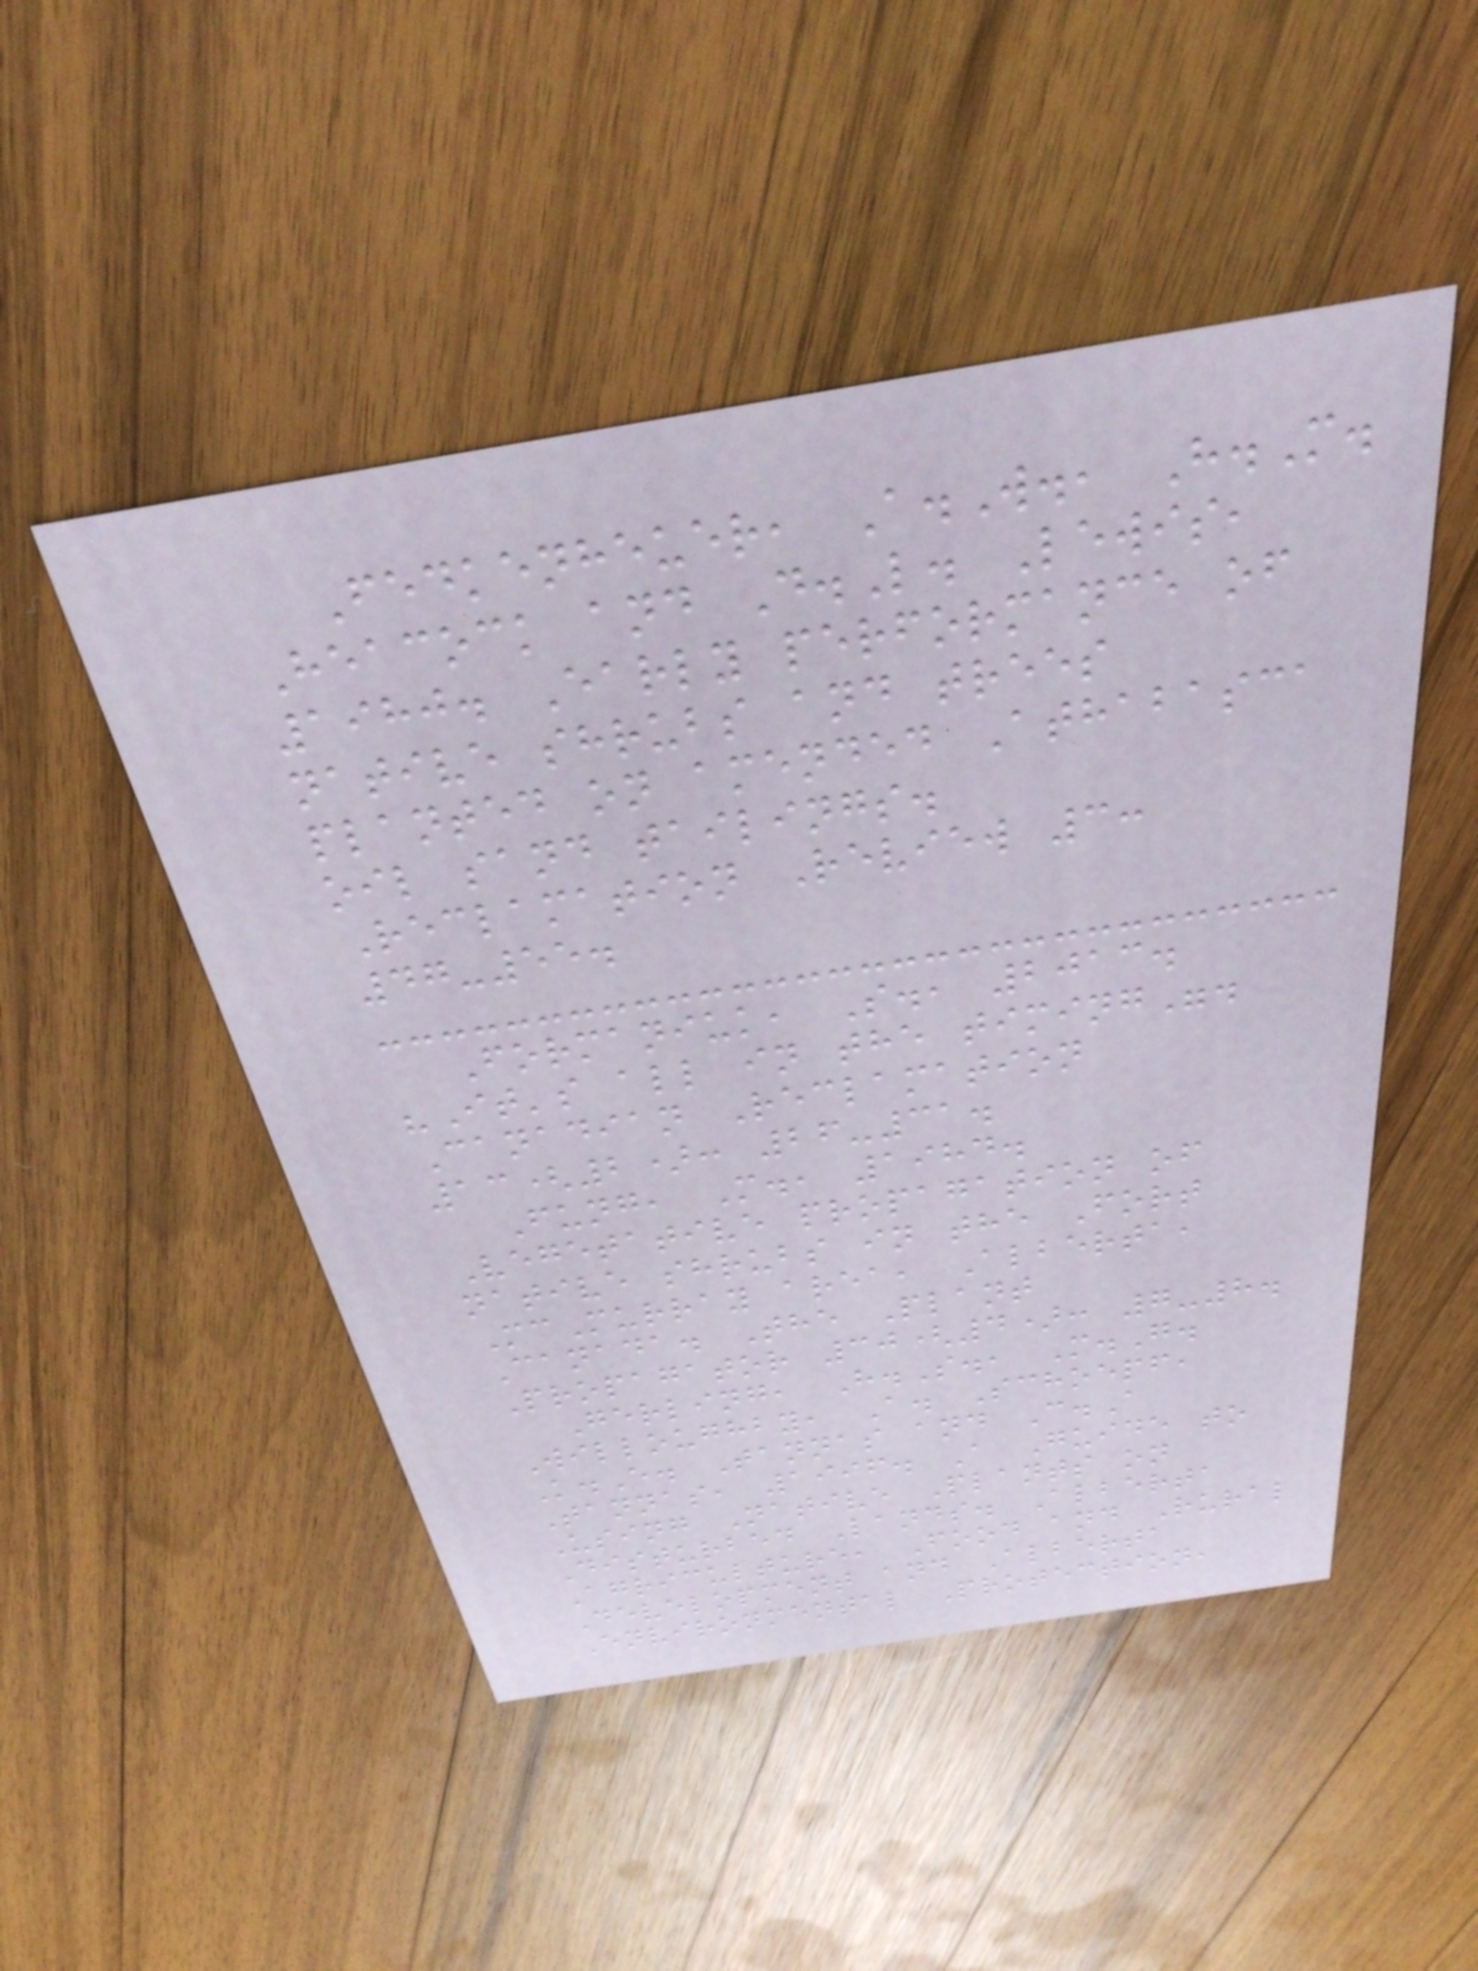Fedkenheuer, A.W., H.M.
Heacock and D.L. Lewis,
1980. Early performance of
native shrubs and trees
planted on amended Athabasca
oil sand tailings.
Reclamation Review 3:
47-55.
Formaniuk, S., 2013.
"It's all in the timing".
Canadian Reclamation
13(2): 26-31.
Fung, M., 1984.
Vegetative propagation of
native shrubs in the Fort
McMurray area, Alberta,
Canada. The Plant
Propagator 30(4): 7-8.
Gerling, H.S., M.G.
Willoughby, A. Schoepf,
K.E. Tannas and C.A
Tannas, 1996. A Guide to
Using Native Plants on
Disturbed Lands. Alberta
Agriculture, Food and Rural
Development and Alberta
Environmental Protection,
